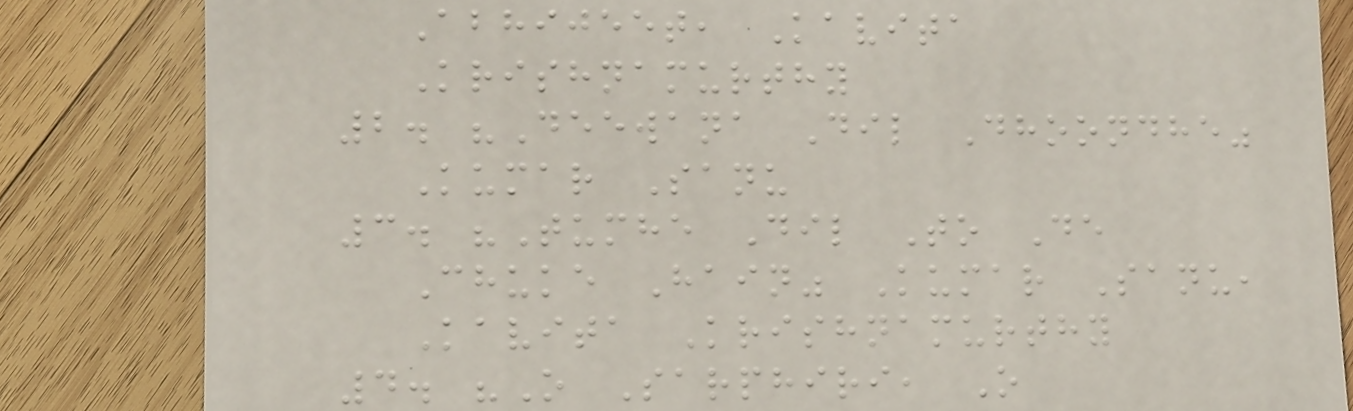Abhijeet, Kavita
Krishnamurthy
2. "Deewana Dil Dhoondhe"
Kumar Sanu
3. "Tumhe Dil To De
Chuke Hain" Kumar Sanu,
Kavita Krishnamurthy
4. "O Sarphiri, O
